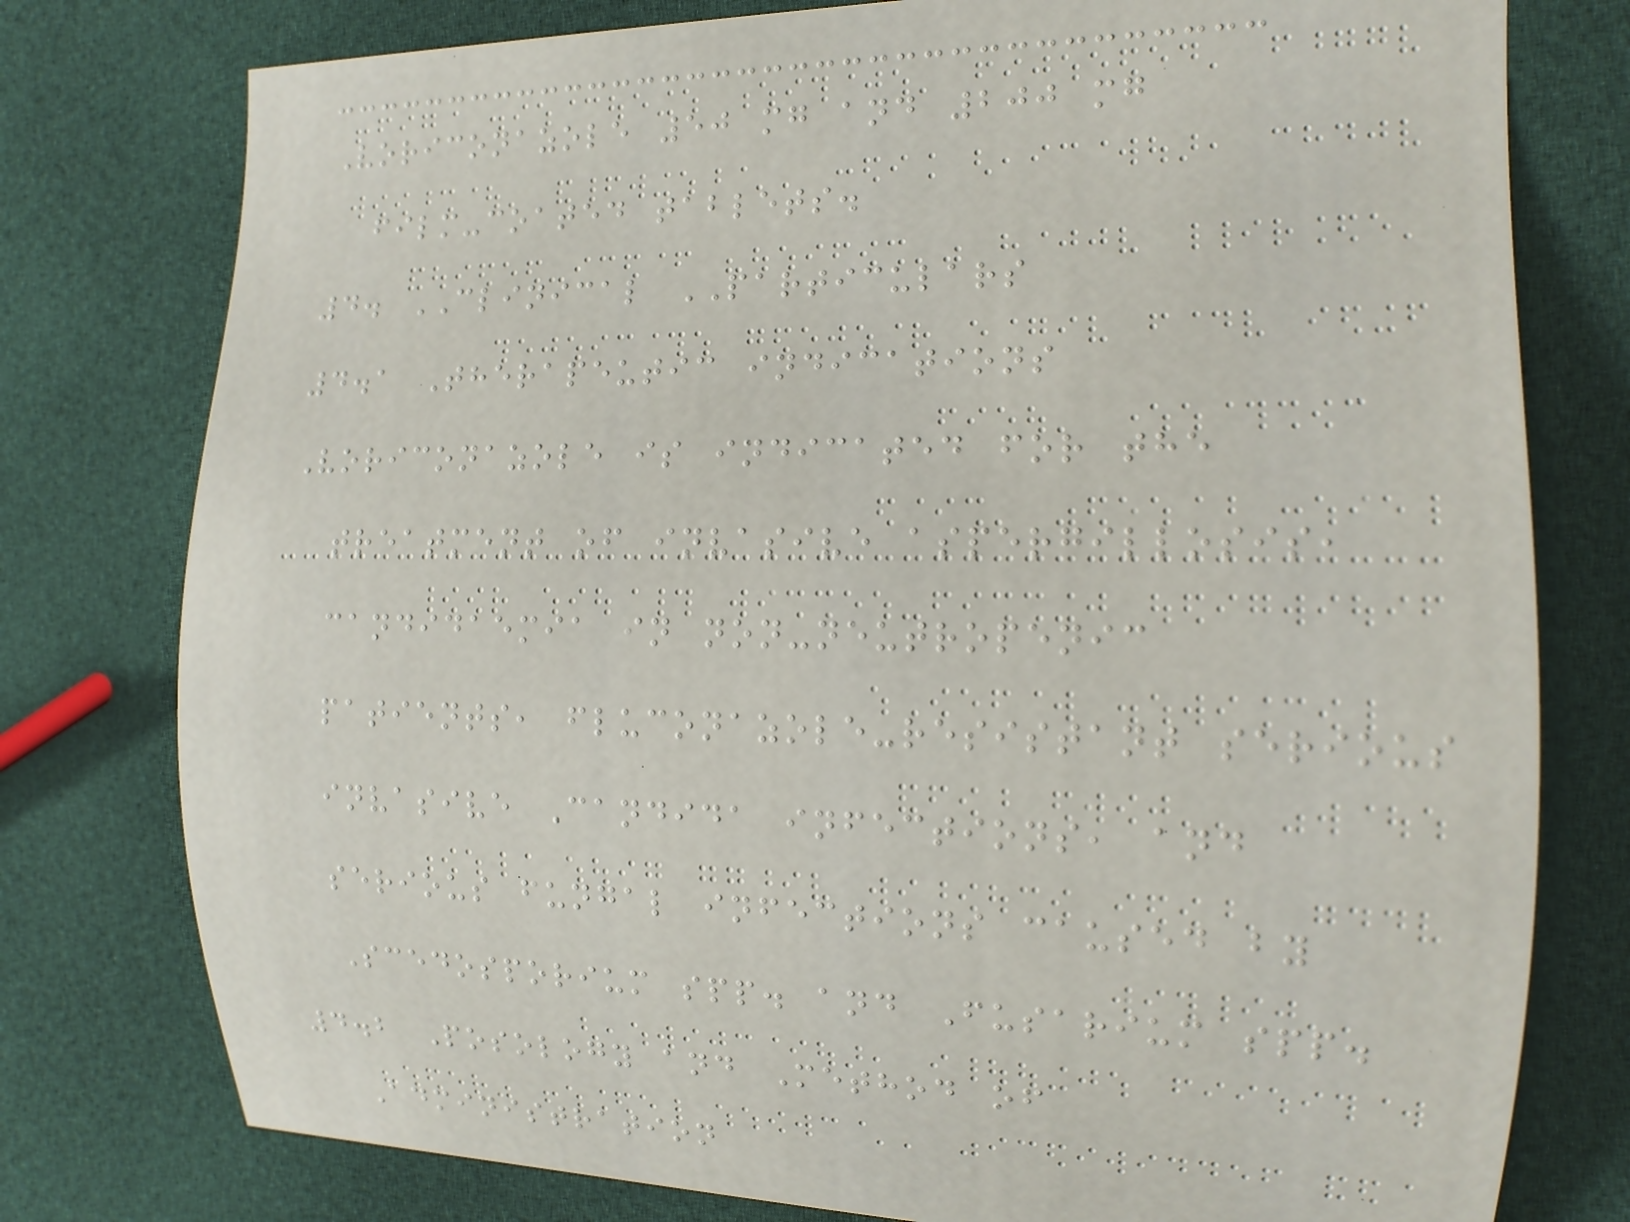Voriconazole 50 mg and 200 mg
film-coated tablets.
4. CLINICAL PARTICULARS
4.1 Therapeutic indications
Voriconazole is indicated for the
treatment of invasive aspergillosis,
candidaemia in non-neutropenic
patients, fluconazole-resistant serious
invasive Candida infections, and
serious fungal infections caused by
Scedosporium spp. and Fusarium spp.
4.2 Posology and Method of
Administration
